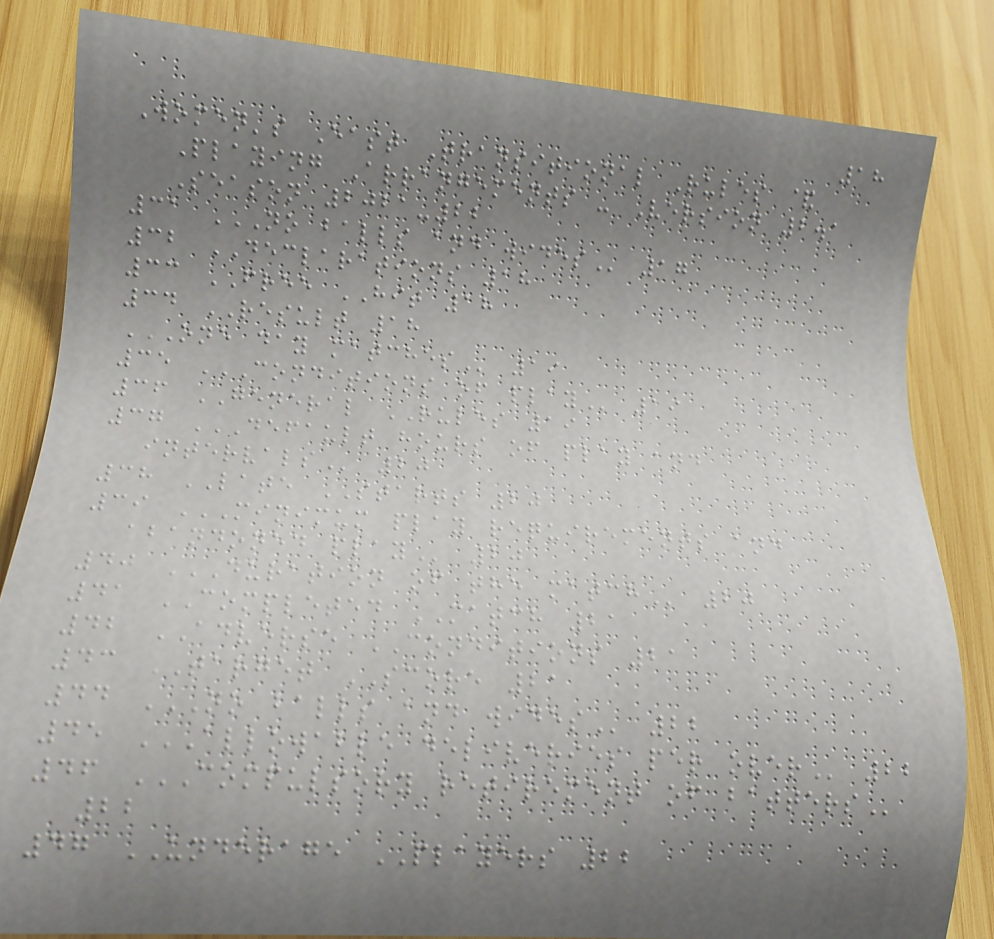18
Women's East Transitional Rules &
Playing Arrangements - Version 2.1
Season 2021-22
31 NO BALLS AND WIDES 17
32 DECLARATIONS 18
33 FREE HIT 18
34 RESULT 18
ONE DAY MATCHES 19
35 CONDITIONS OF PLAY 19
36 GENERAL RULES 19
37 DEFAULT HOURS OF PLAY AND
INTERVALS 20
38 LATE STARTS 20
39 MINIMUM PLAY REQUIREMENTS AND
ABANDONED PLAY 20
40 DURATION OF THE MATCH 20
41 COMPLETED MATCH 21
42 ADVERSE CONDITIONS 21
43 TARGET SCORE 21
44 NO BALLS AND WIDES 22
45 ALLOWABLE DELIVERIES PER OVER 22
46 COMPULSORY RETIREMENT OF BATTERS
22
47 UNDERAGE PLAYERS 22
